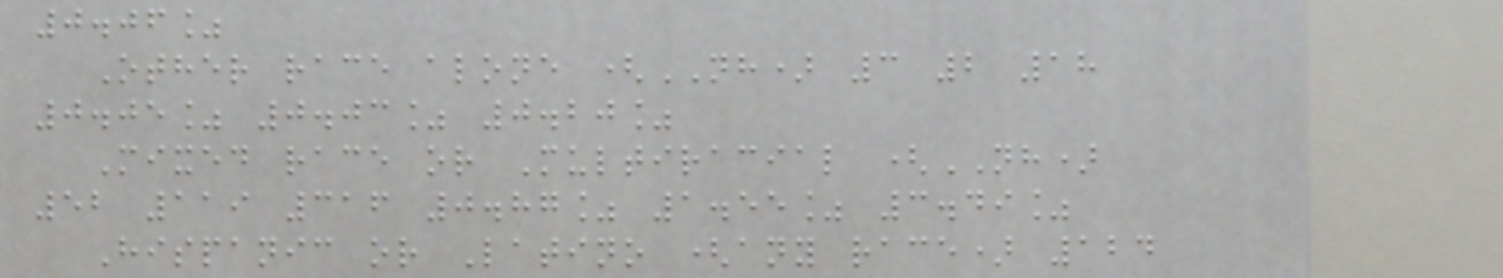0.06%
Other race alone (NH) 3 2 18
0.05% 0.03% 0.20%
Mixed race or Multiracial (NH)
52 119 316 0.87% 1.55% 3.49%
Hispanic or Latino (any race) 124
